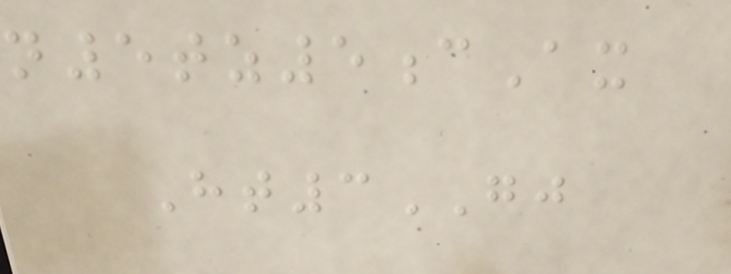n5tz5cAx
Ht3GJ
